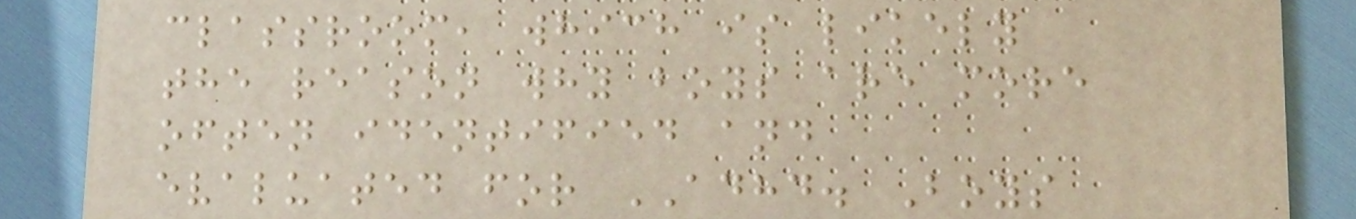classroom, which is likely
the reason why boys are more
often identified and
evaluated for ADHD. Boys
